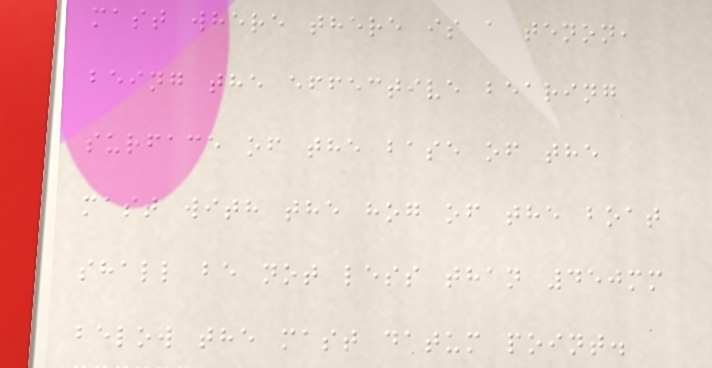mast where there is a tenon,
being the effective bearing
surface of the base of the
mast with the hog of the boat
shall be not less than 450mm
below the mast datum point.
